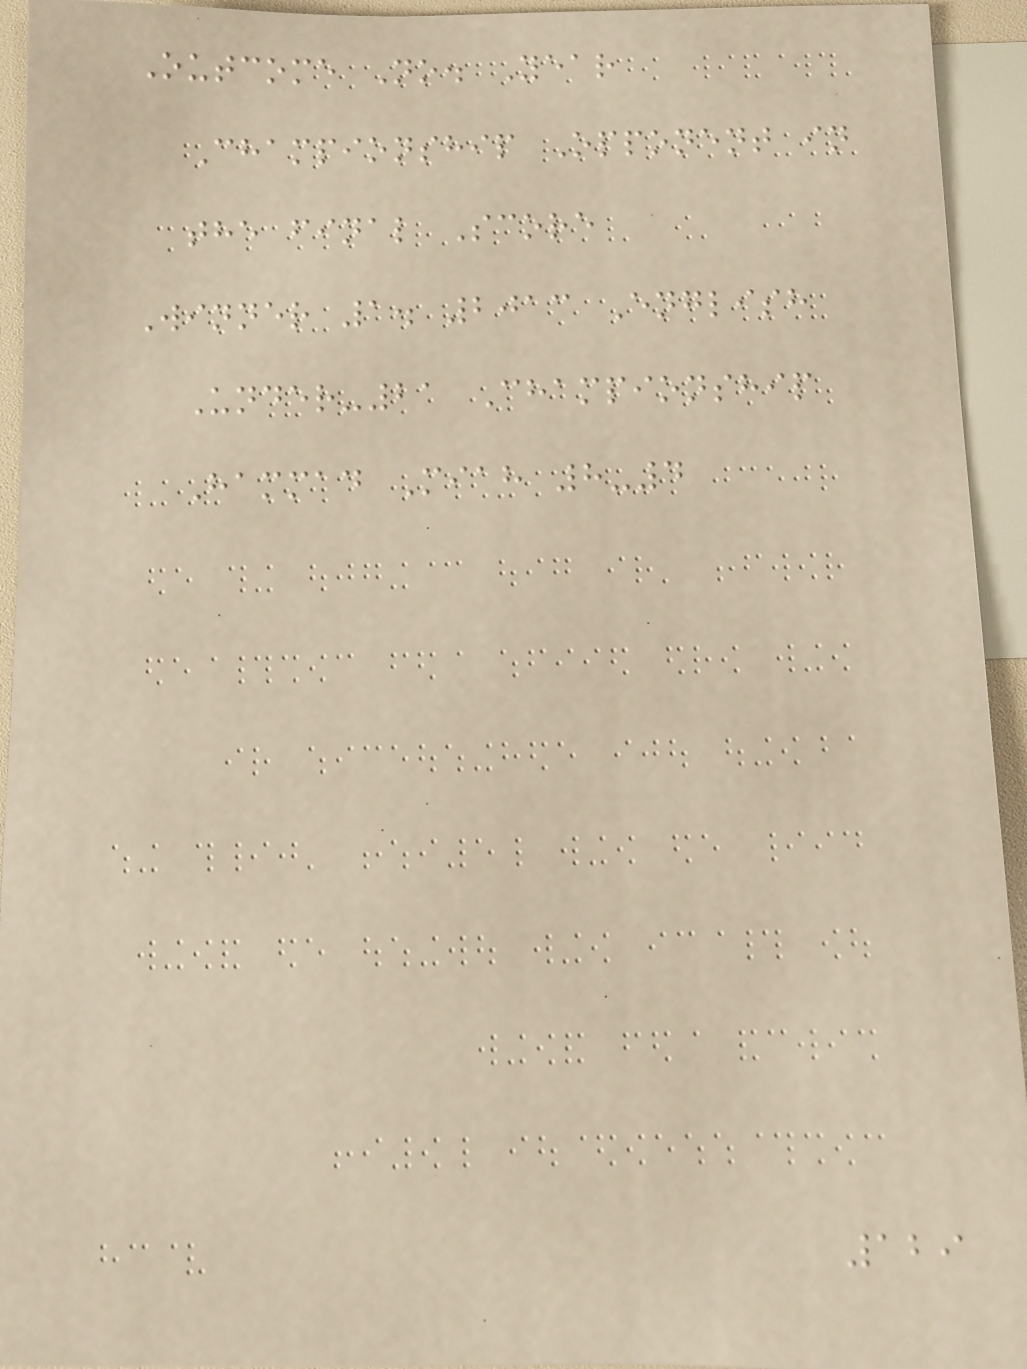Outcome No. Year
Championship Opponent in
the final Score
Winner 1. 2013 English
Under-21 Championship
Hammad Miah 8-4
129
